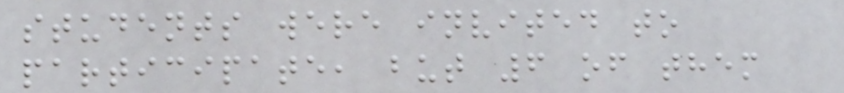students were invited to
participate, but 6 of them
